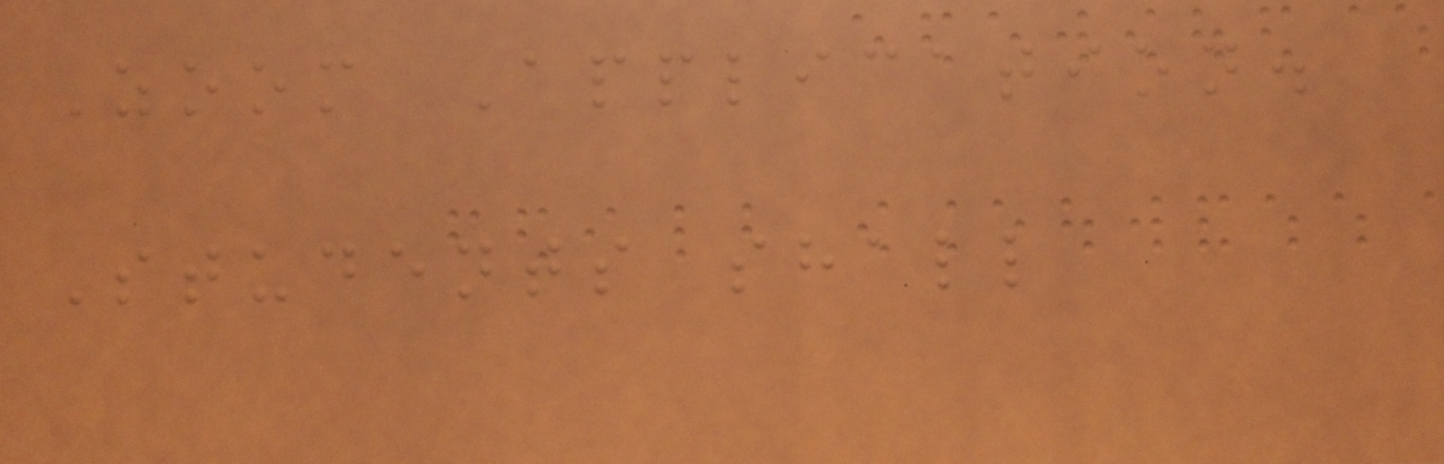Zoom Application.
Students shall
